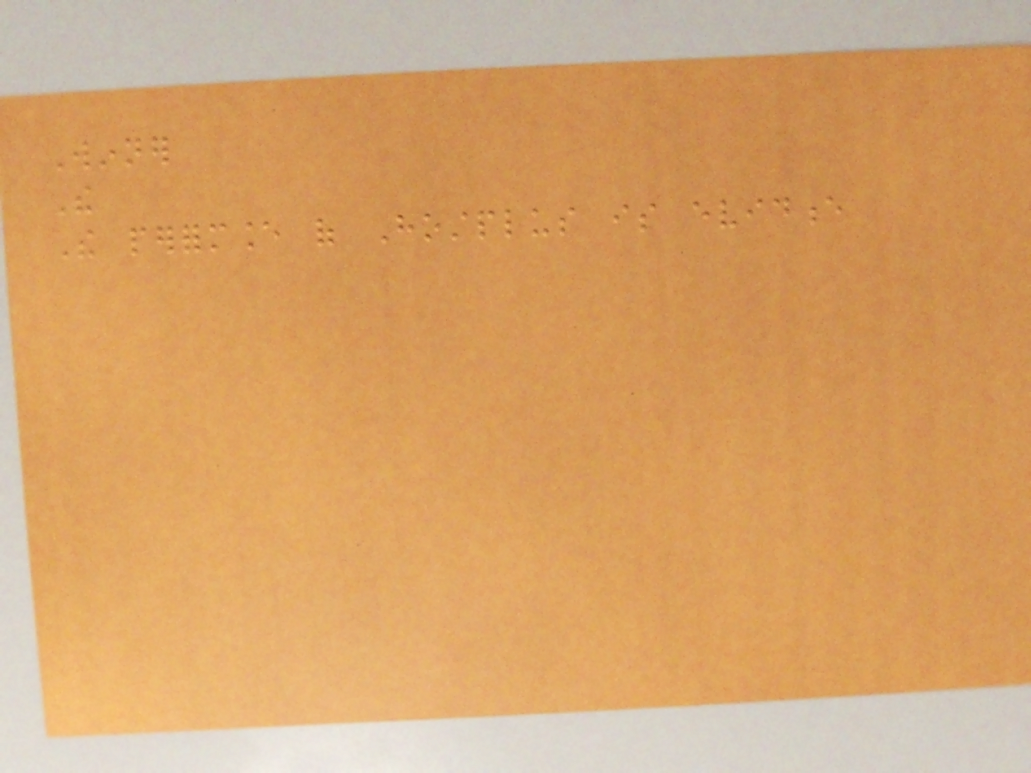Winner
The
The performance of Hostplus is evidence
